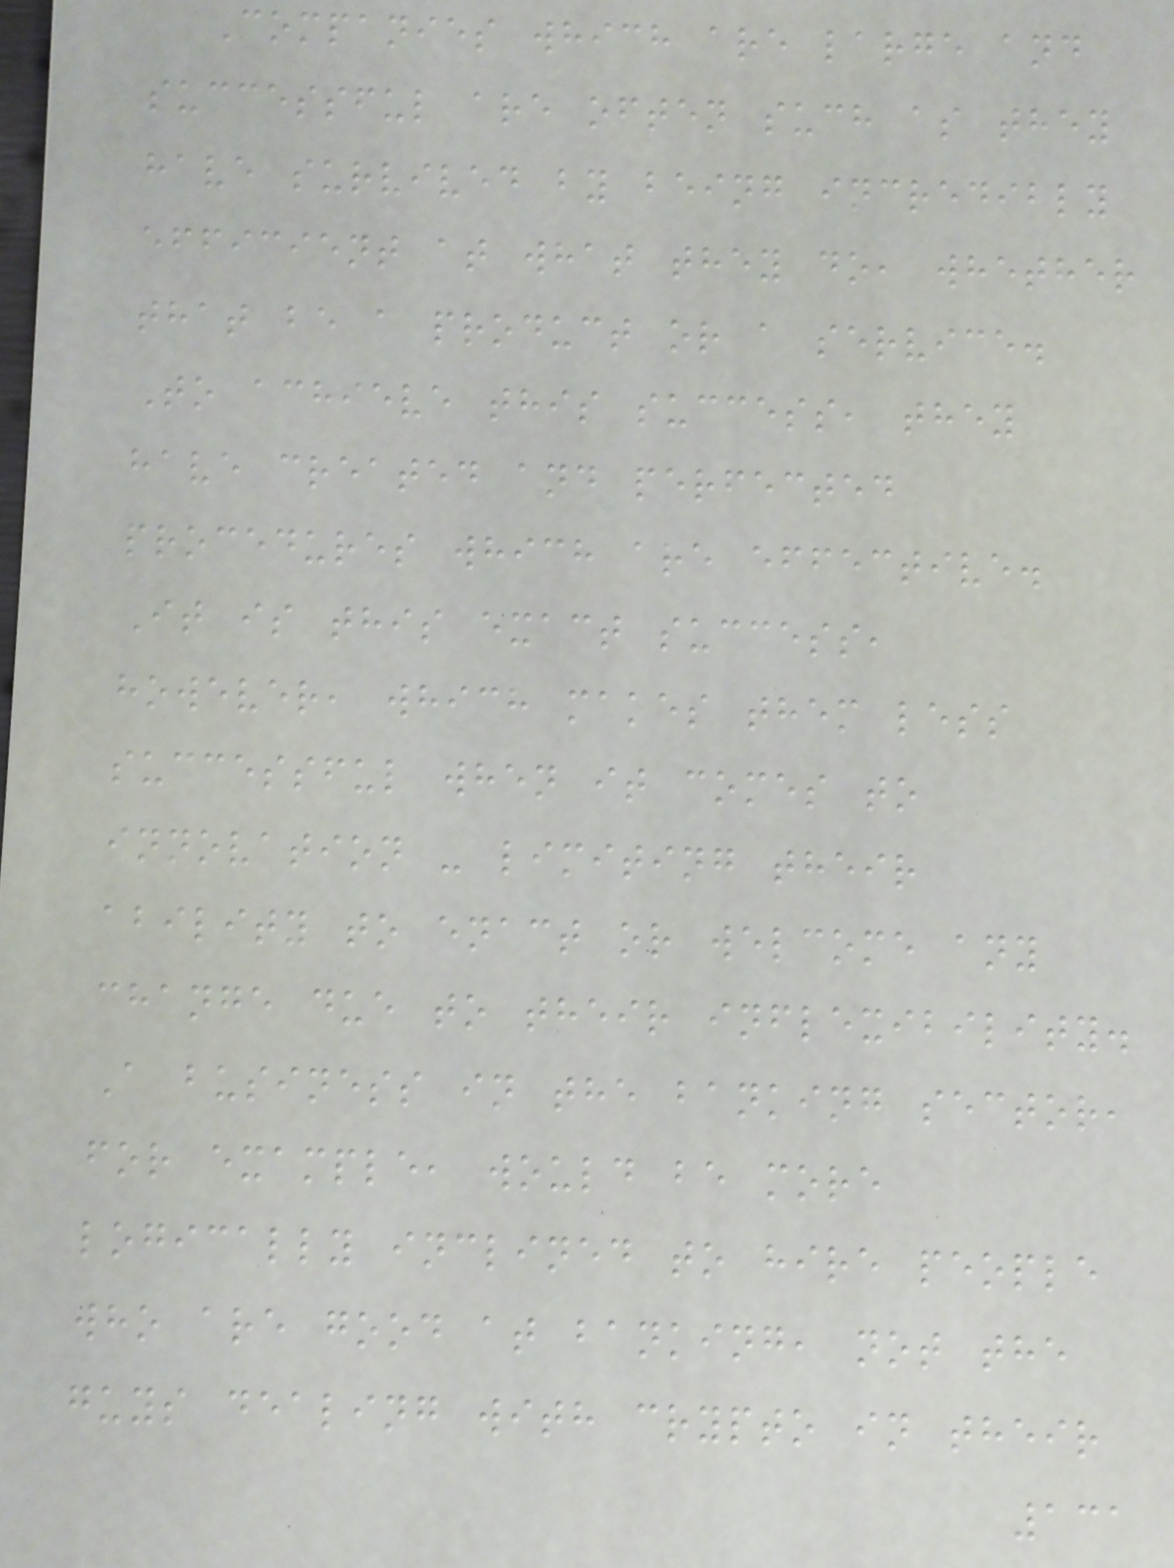Companies which are large and
successful are often such as they
have survived by being incredibly
efficient at what they do, whether
that be a product or a service.
To achieve this success, they
have created and perfected
procedures which are effective.
It is this exact success,
however, which makes them less
successful when it comes to
innovation - limiting their
ability to enact or welcome any
change due to their inflexibility.
A business in the banking sector,
for example, would be more
logically inclined to hire people
who are good at banking, not the
guys dealing with crypto in their
131
